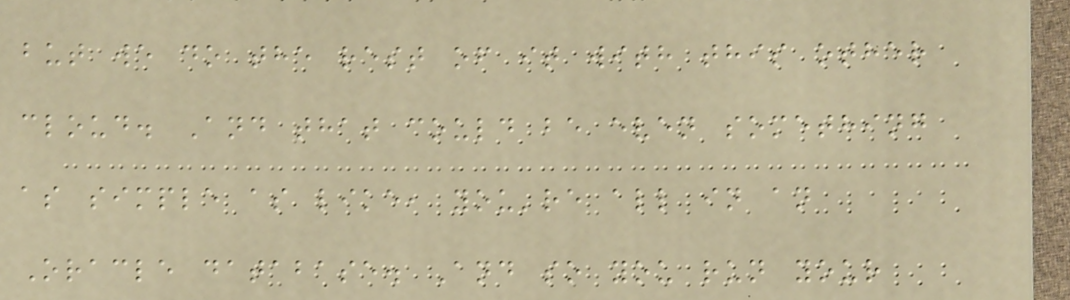but we do the rest of it with this other
cloud. And that could be even something
as simple as like, you're all in an
Oracle database. And so you run your
